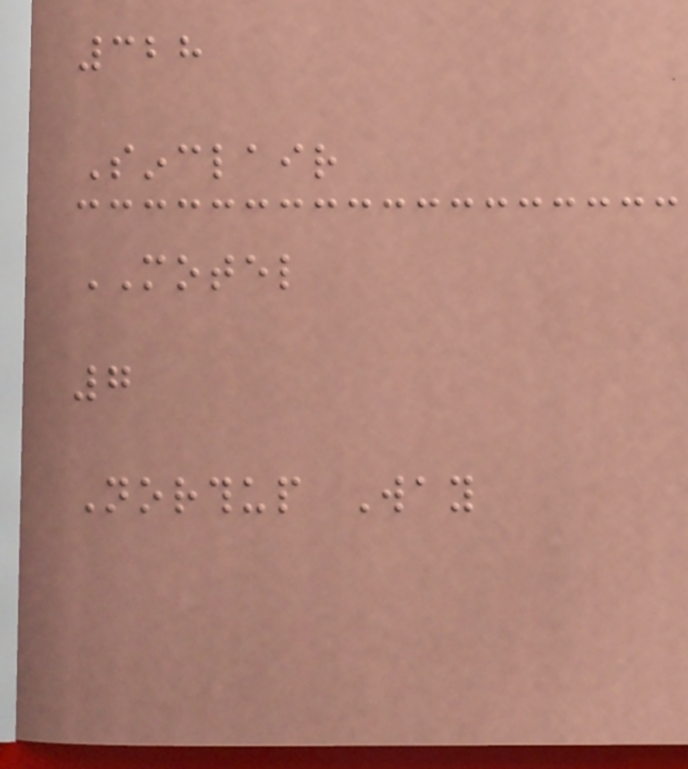328
Sinclair
MOTEL
7
Northup Way
